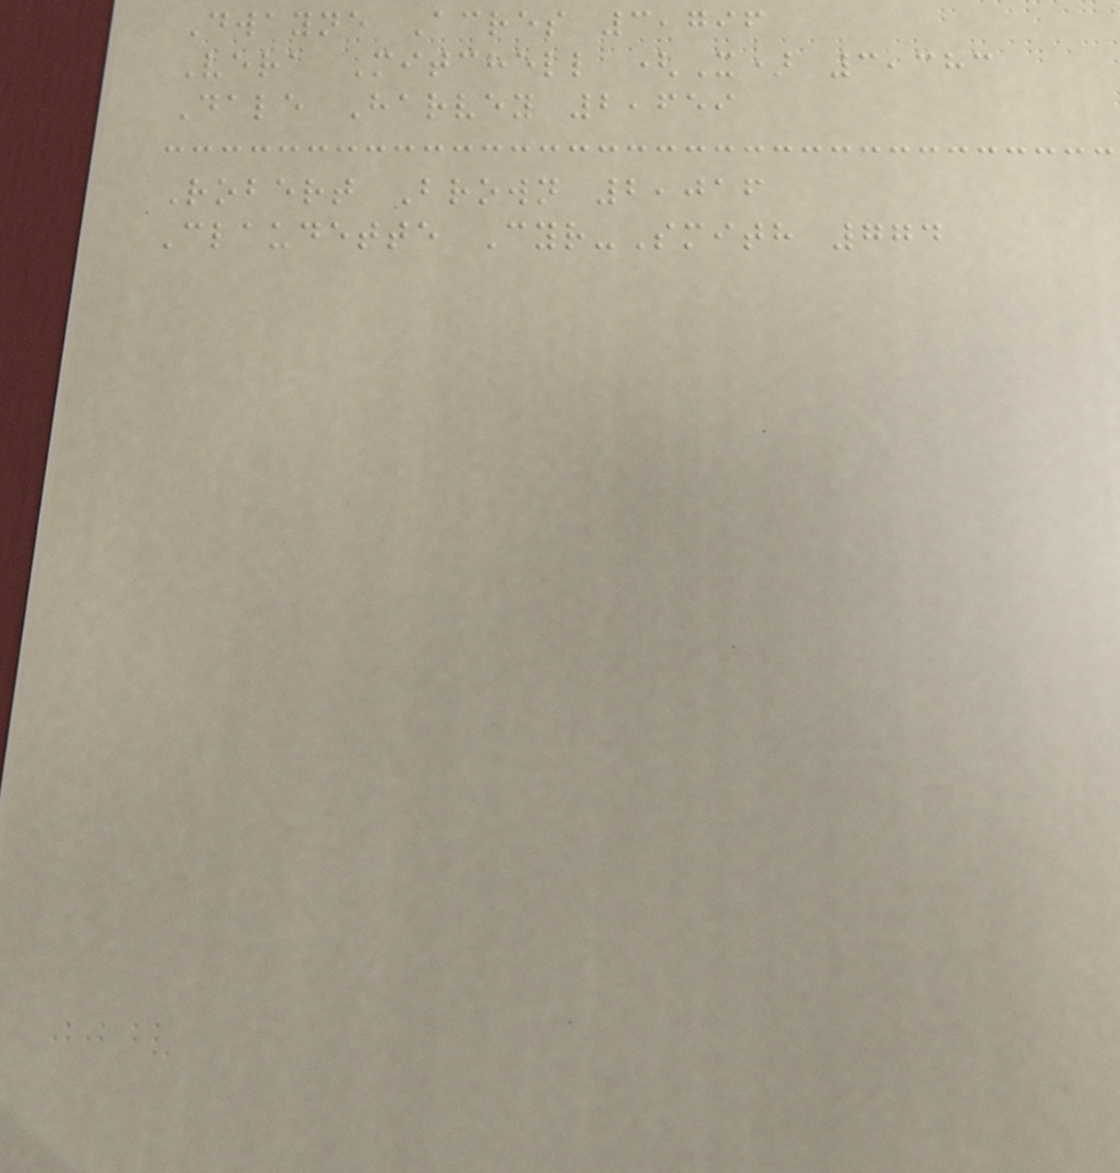Dwayne Acres 3,796
Vera Mitchell (X) 3,383
Dale Harvey 2,659
Robert Brown 2,016
Claudette Cyr-Smith 774
